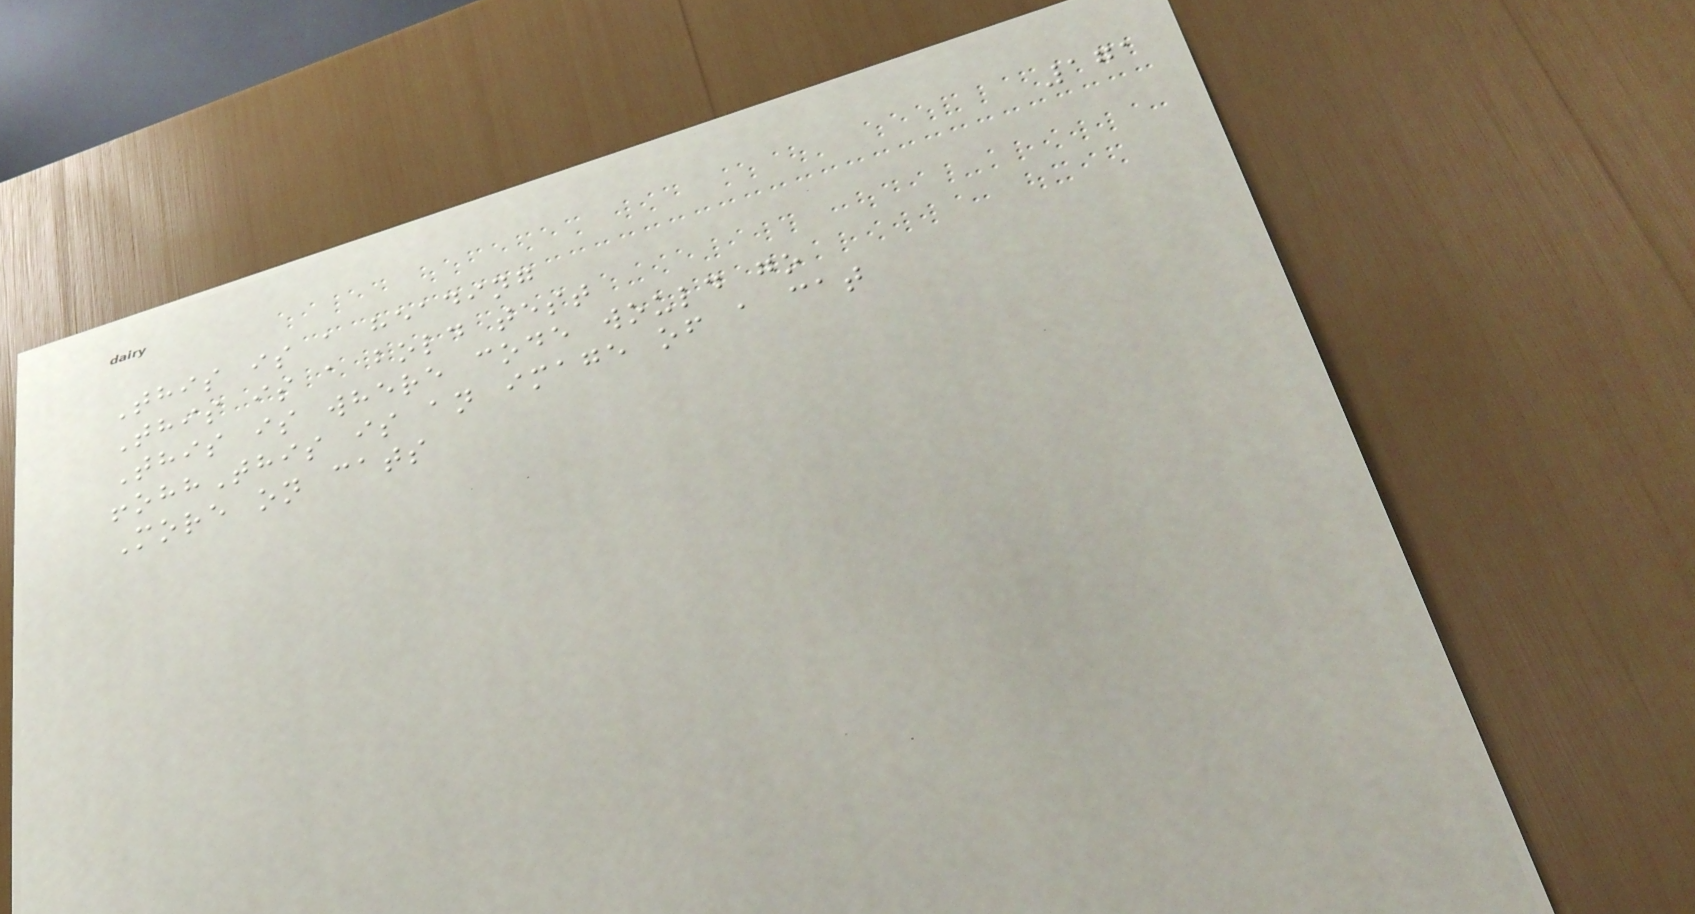171
This is a heading
This is a bold test
This is where code would go
!ohhThis is an image of a cat
More on cats
